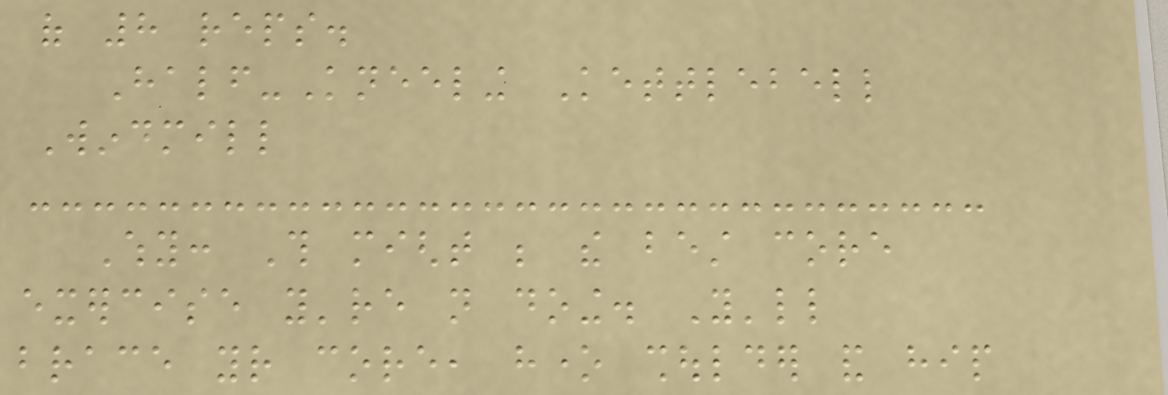of 8 reps.
Half-Kneeling Kettlebell
Windmill
Why: This might be the best core
exercise you're not doing. You'll
brace your core, hone shoulder and hip
